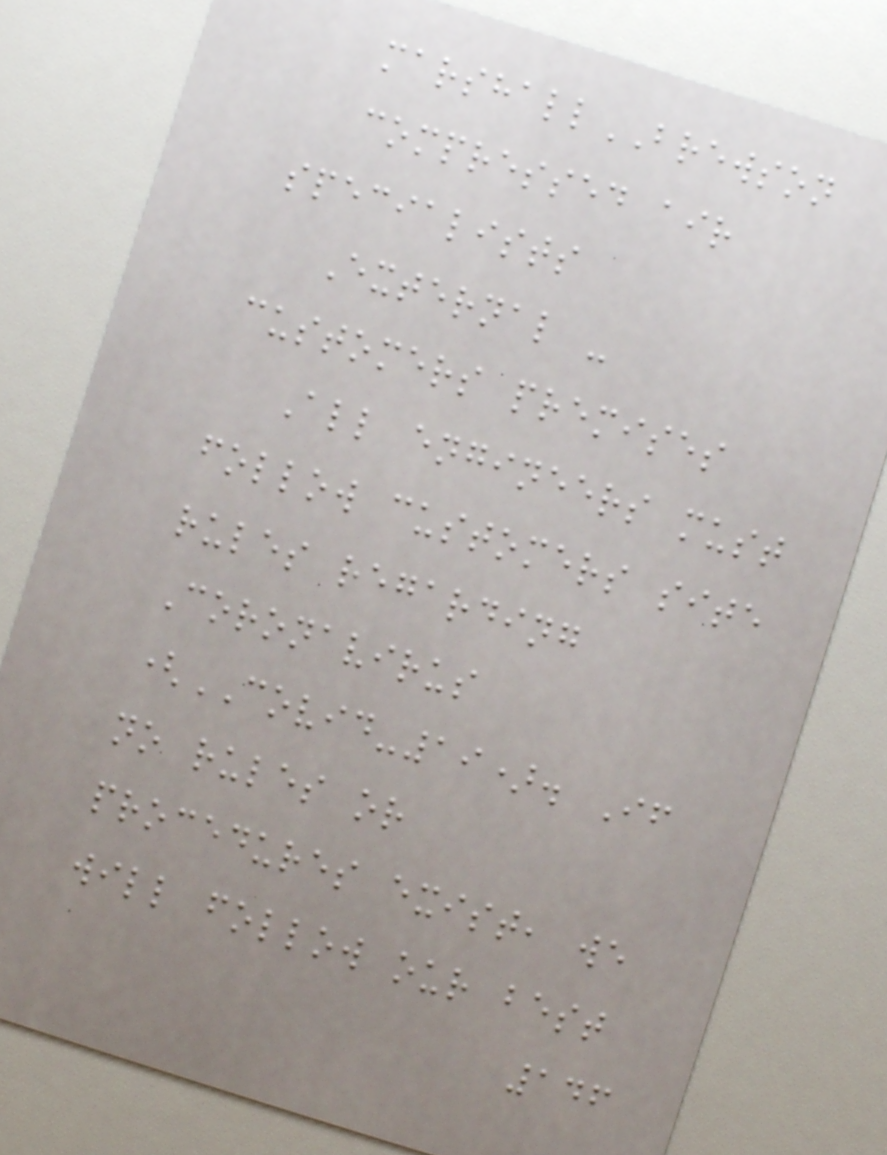marshallBREWSON
compressed air
specialists
External -
customers premises
All engineers must
follow customers site
rules regarding
Coronavirus
(COVID-19). If
no rules or
procedures exist, we
will follow our best
146
